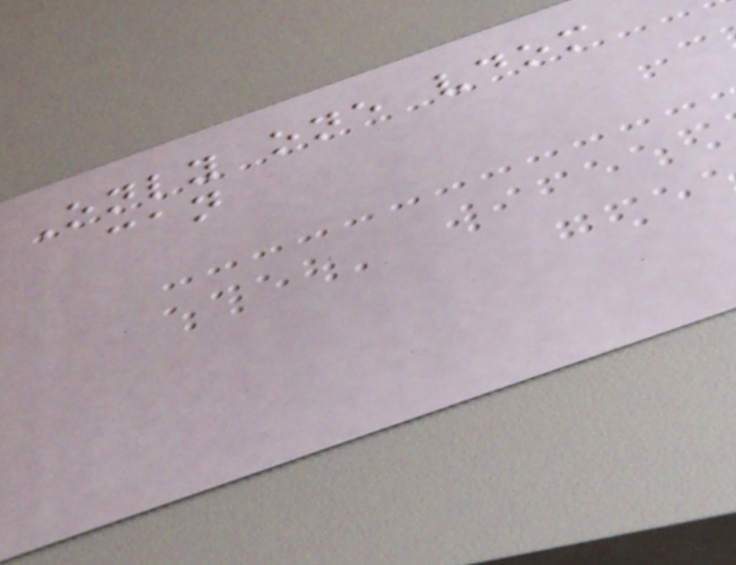Only one vdom
can
